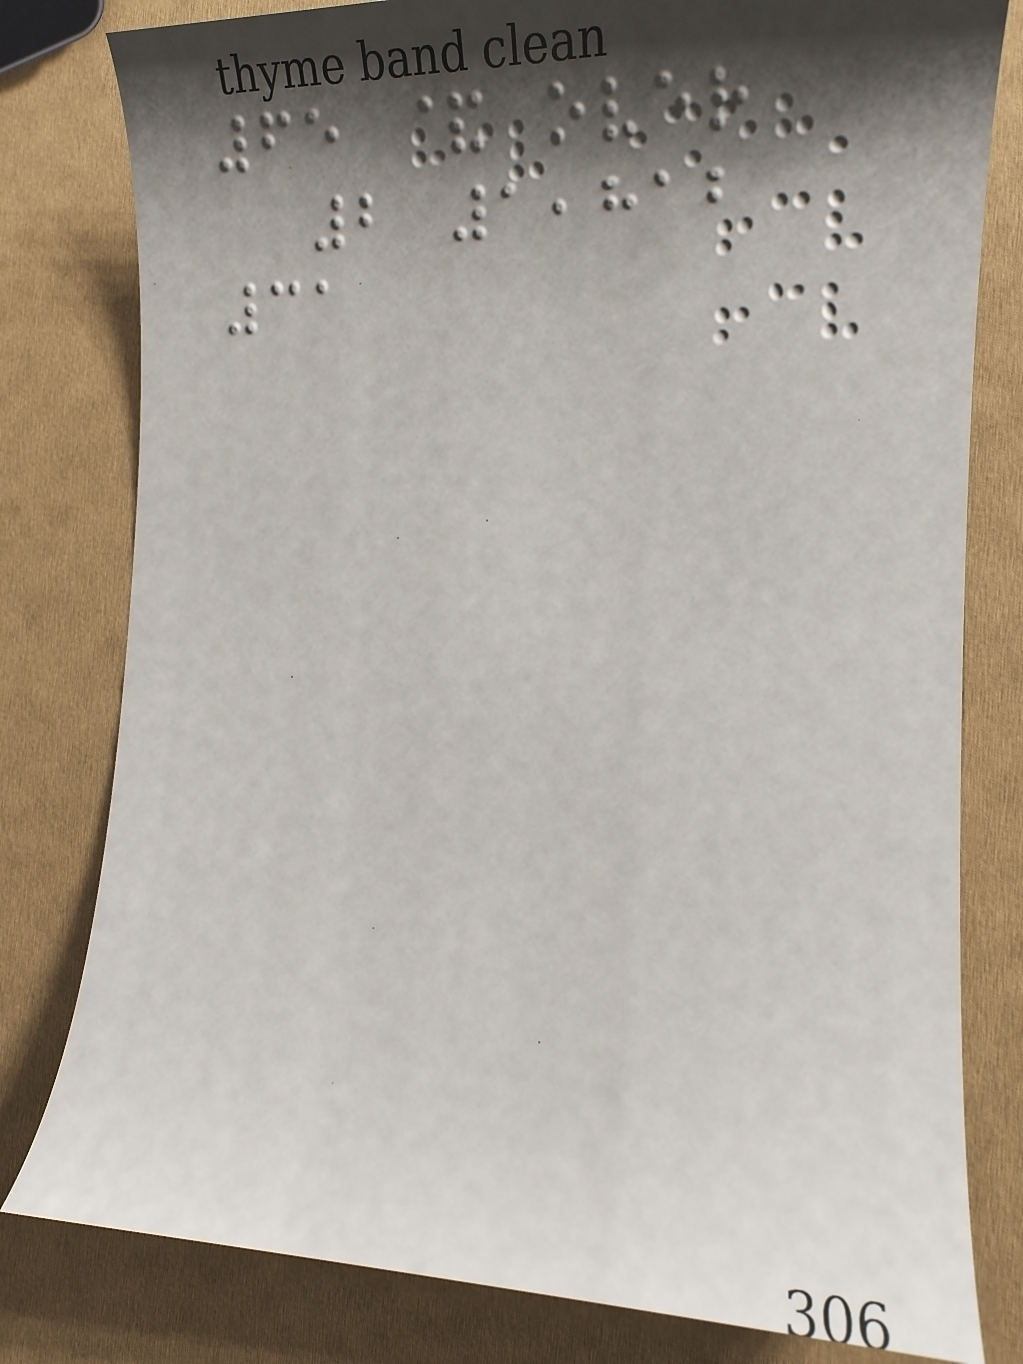65 & over
2 1,812
31
